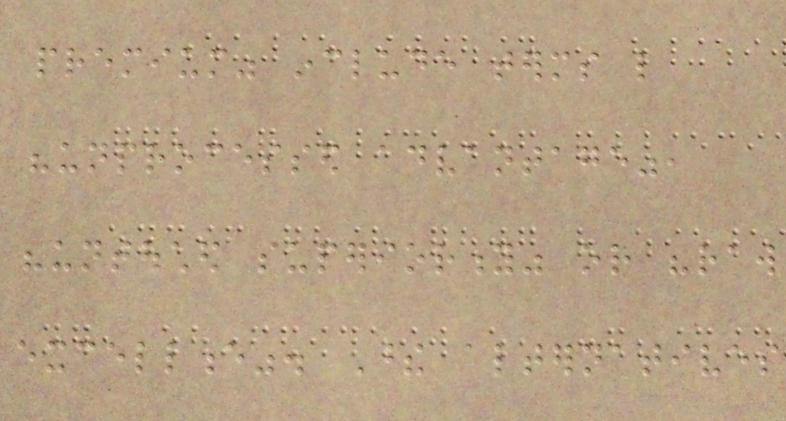premium" include terms like
"unprocessed advantage",
"untouched superiority" or "raw
excellence". These alternatives
